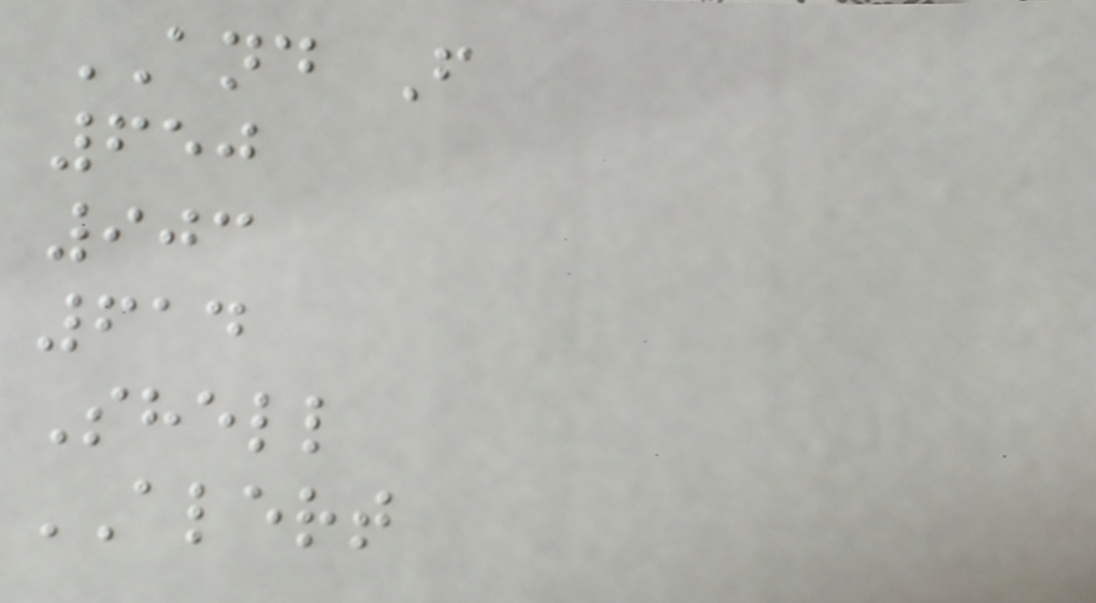AND F
650
903
614
Shell
ALERT
